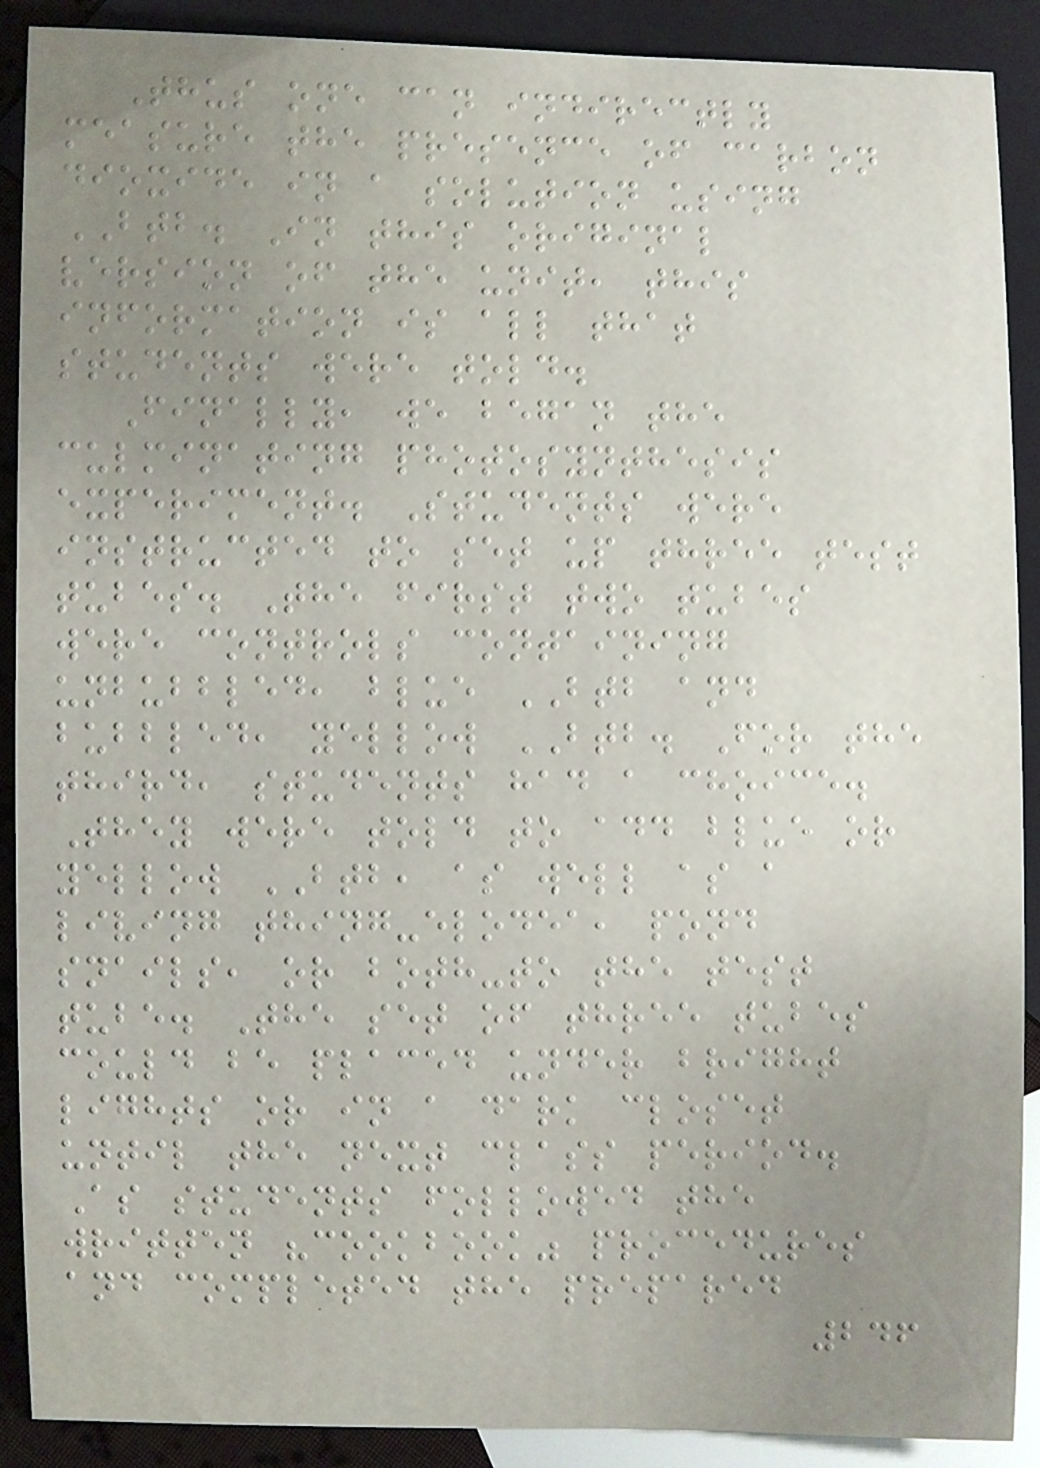Thus one can indirectly
measure the presence of carbon
dioxide in a solution using
BTB. In this original
version of the unit, this
information is all that
students were told.
Finally, we began the
culminating photosynthesis
experiment. Students were
instructed to set up three test
tubes. The first two tubes
were controls containing
unbubbled, blue BTB and
bubbled, yellow BTB. For the
third, students had a choice.
They were told to add blue or
yellow BTB, as well as a
living thing-elodea, pond
snails, or both-to the test
tube. The set of three tubes
could be placed under bright
lights or in a dark closet
until the next class period.
As students followed the
written "cookbook" procedures
and completed the prepared
246
